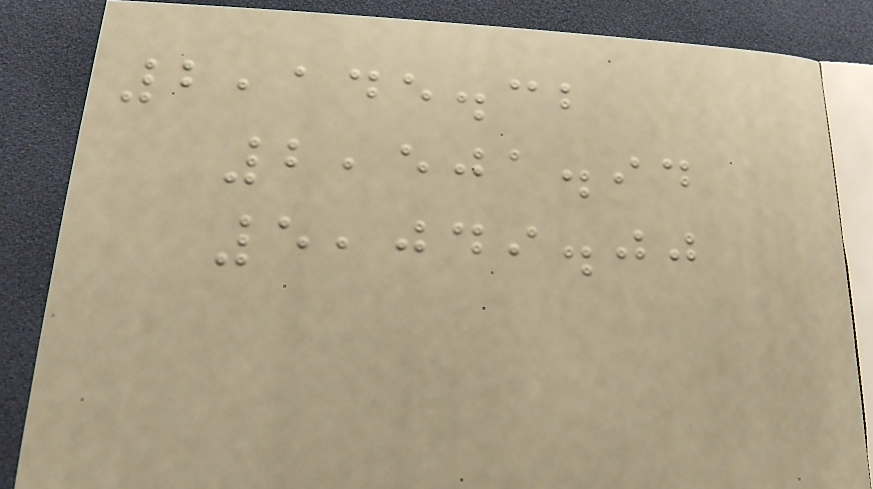2,145.32
2,501.94
5,049.00
